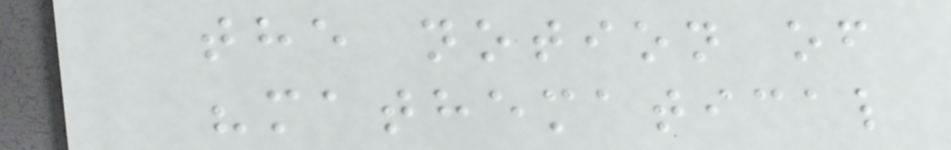the notion of
"mathematical
